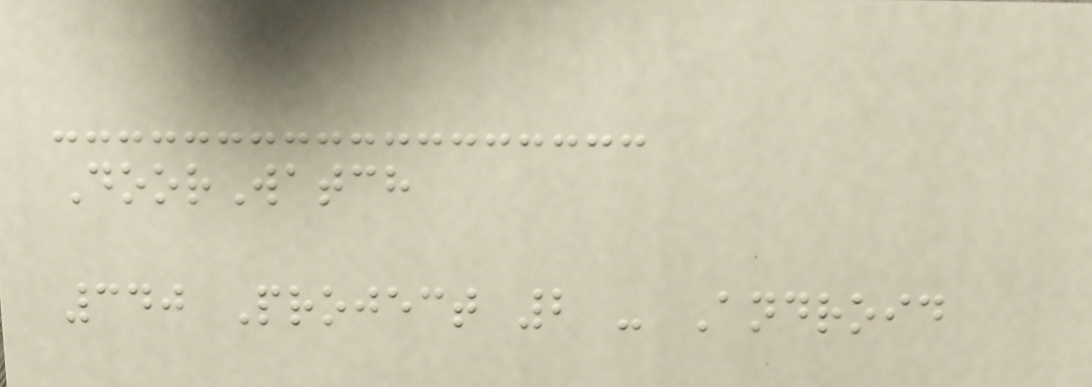DoorWatch
340 Project 2 - Android
